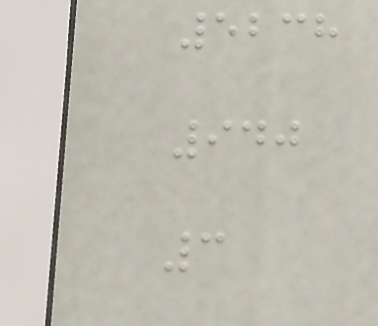5238
940
3
